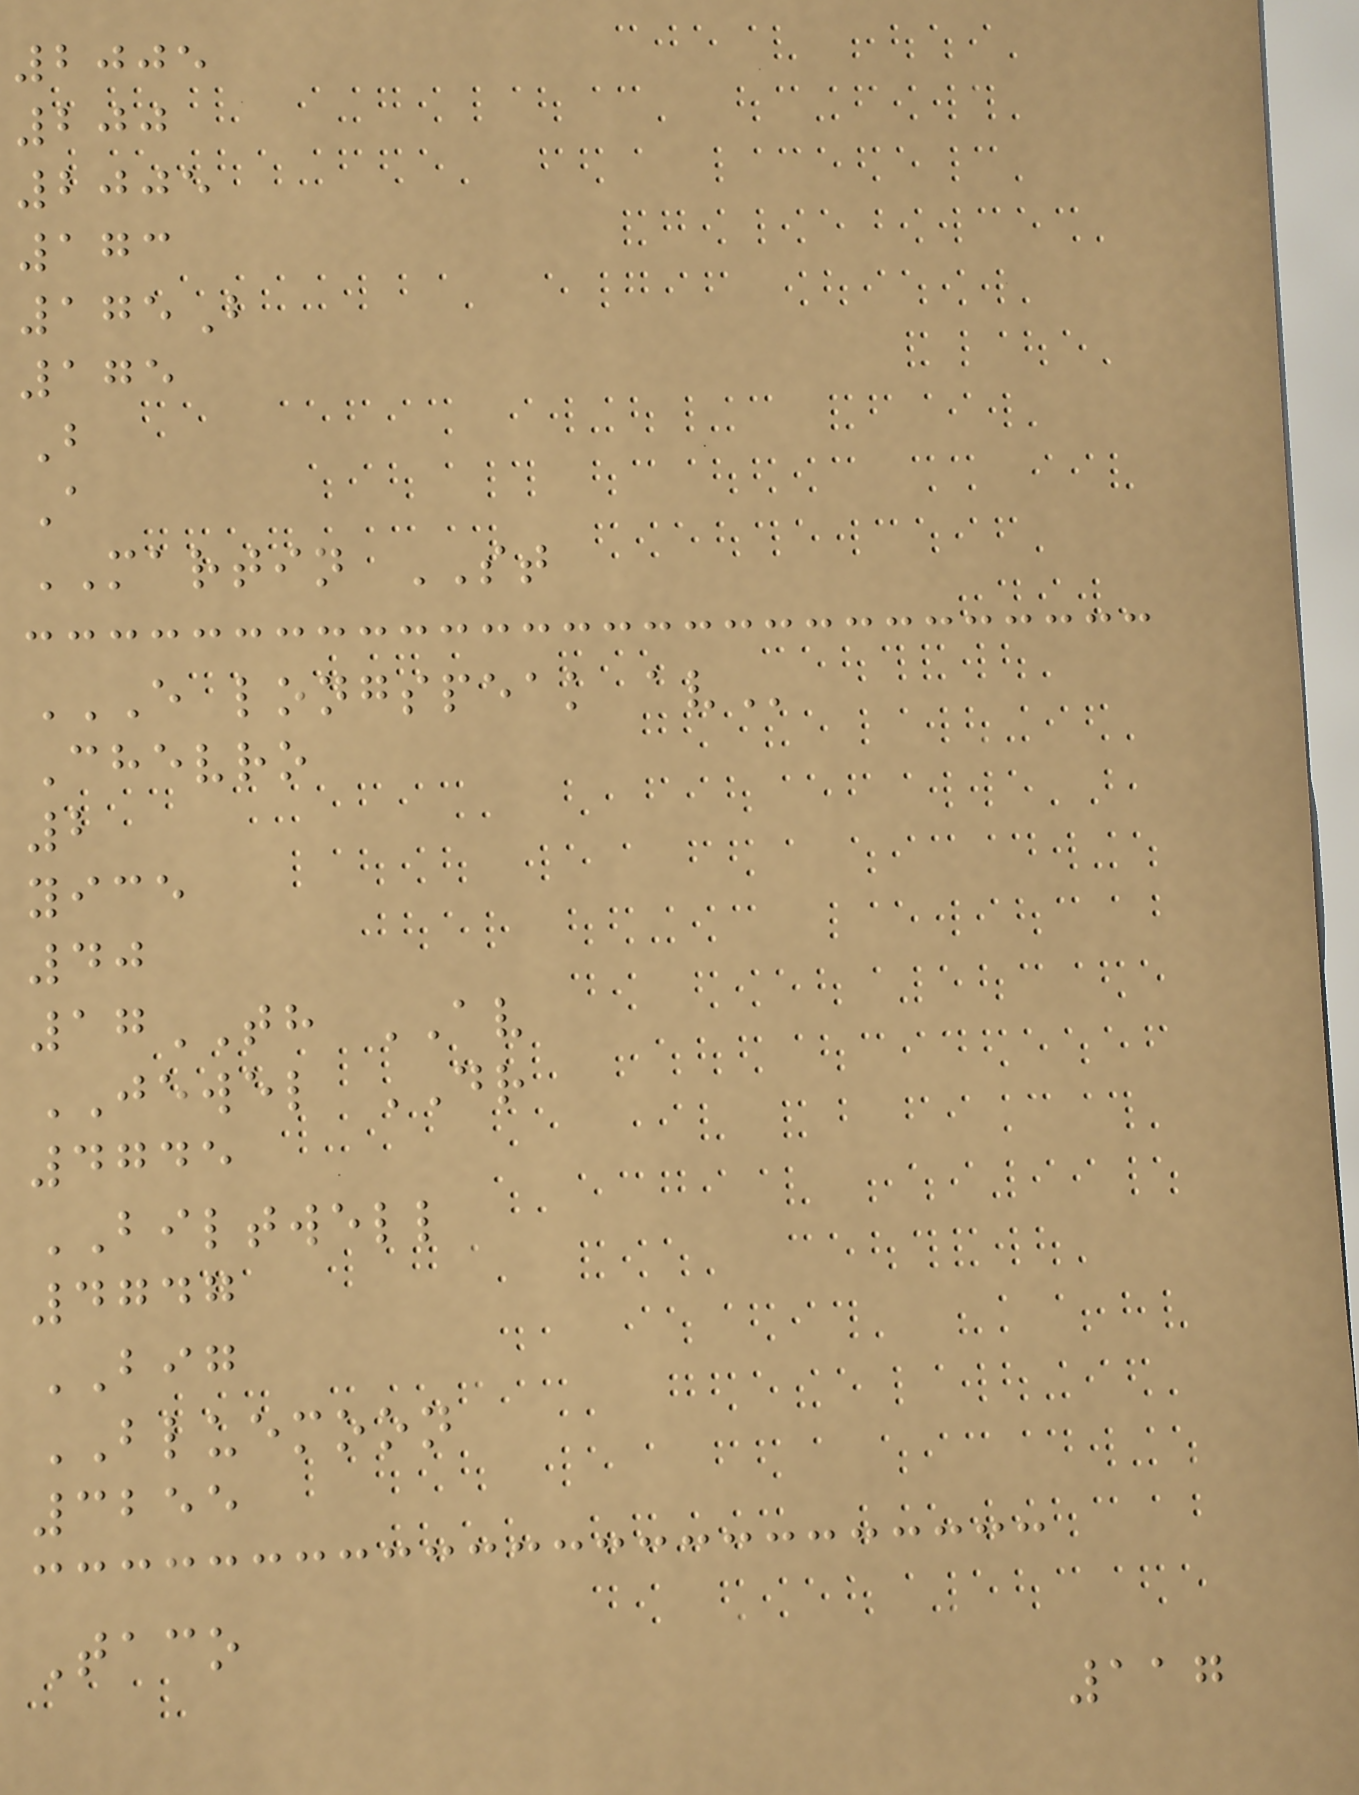2005
200
2005
173
175B
175
B
A
MARTIN ST
E LONGSPEAK AV
Chevro
2
yice
40
17TH AV
JEWEL DR
4745
BILTWELL
4747
BIG
BLUEMOON
3255
Taco
117
